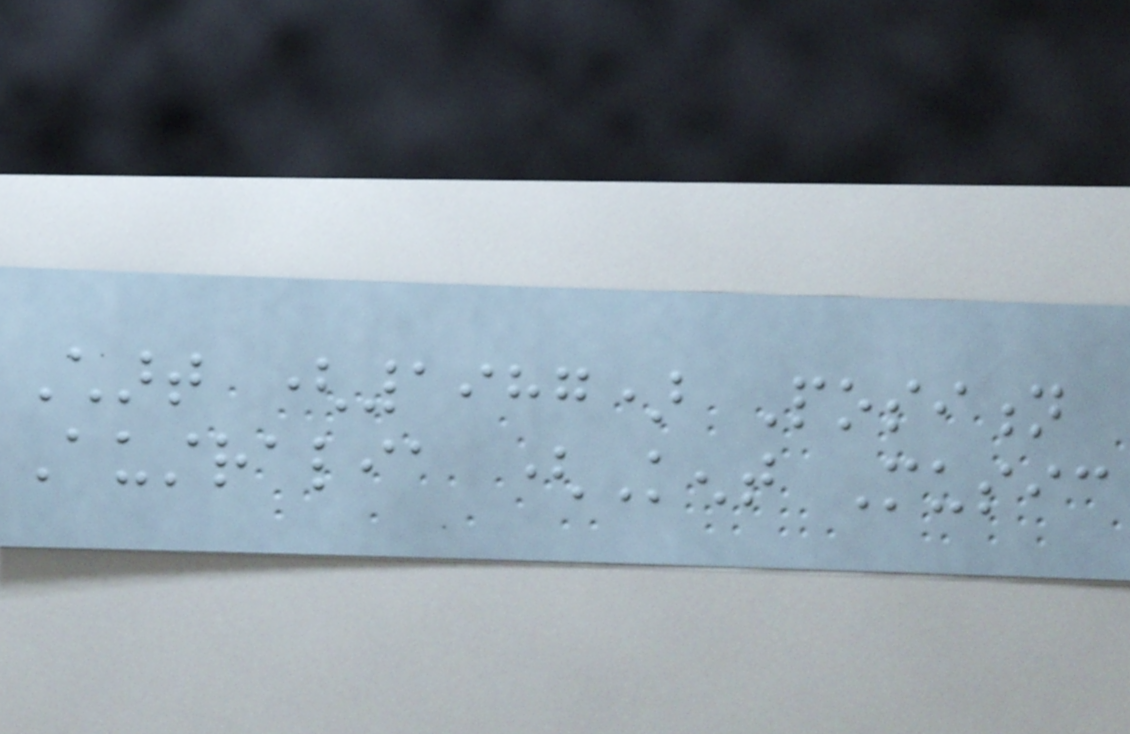Chart (1987) Position
Australia (Kent Music
